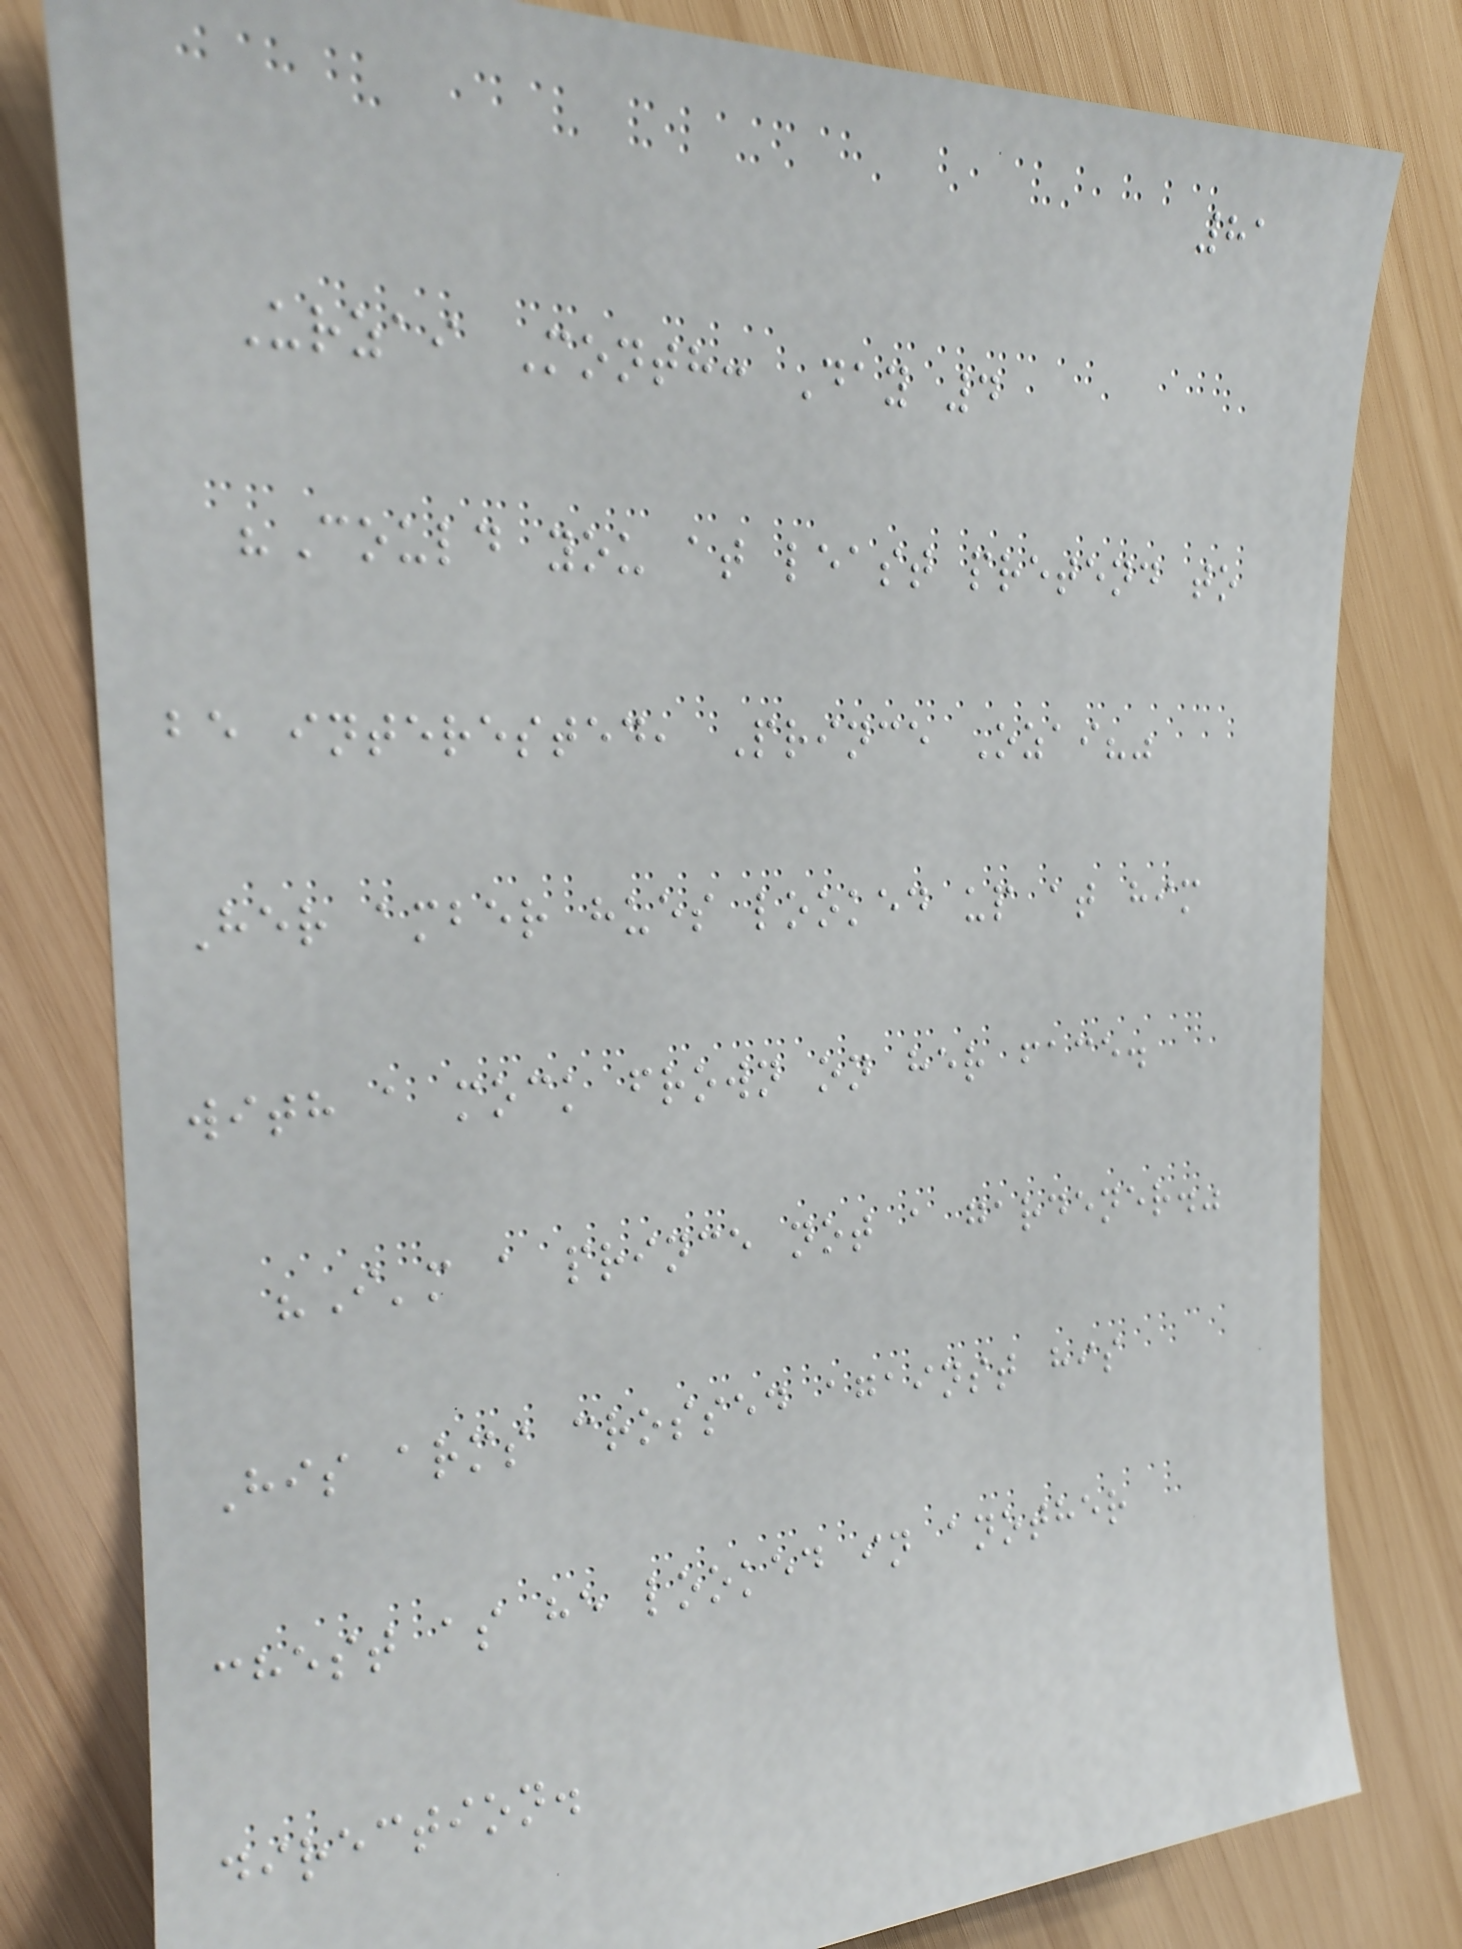81
Urzai Month: Day 4
"Could you at least pretend to
be interested, Prince Ozai?"
Her amber hues looked up at him
with a mock frown on her face.
"I'm a prince not a gardener."
His arms crossed against his
chest as he looked in another
direction.
